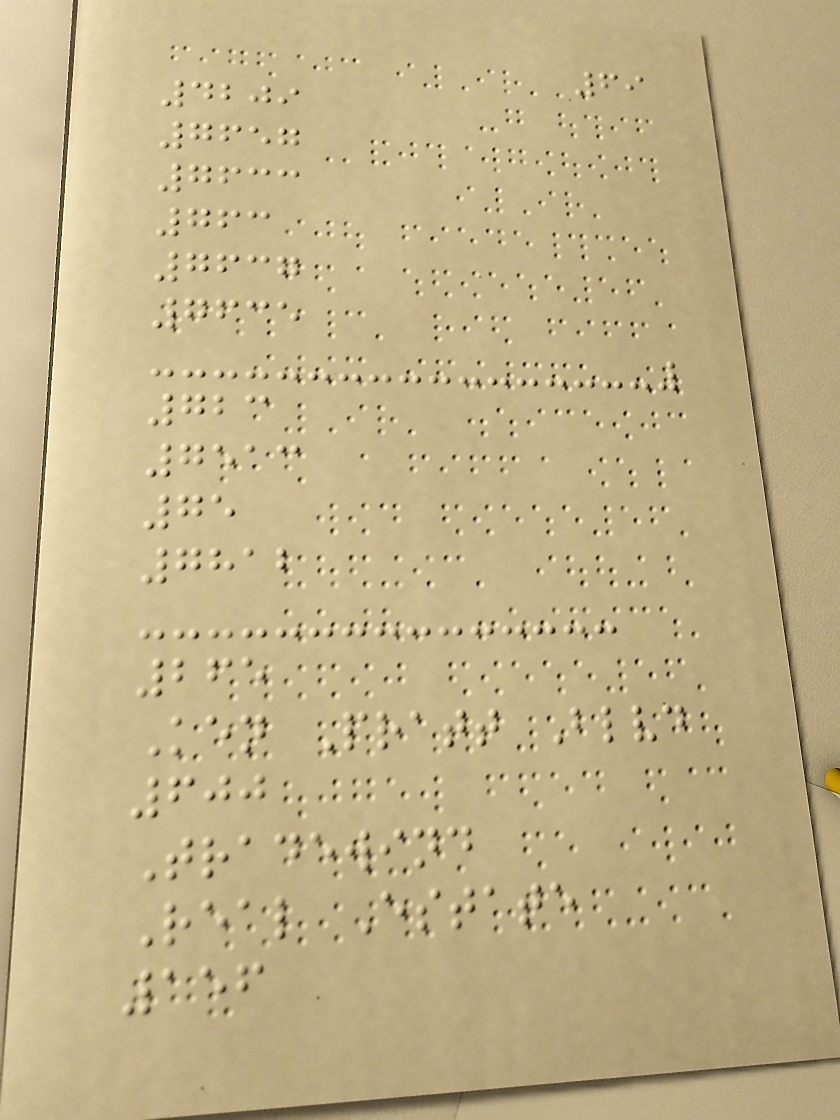69
4209
7657
7633
763
7637
7635
723
7513
75
7812
265
Ken Pratt Blvd
600
Tradewind
Real Estate
156
